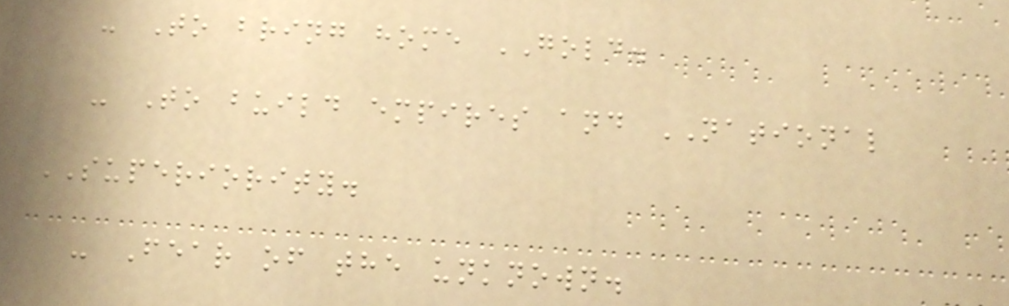- To bring home GOLD.
- To build empires and NATIONAL
SUPERIORITY.
- Fear of the unknown.
